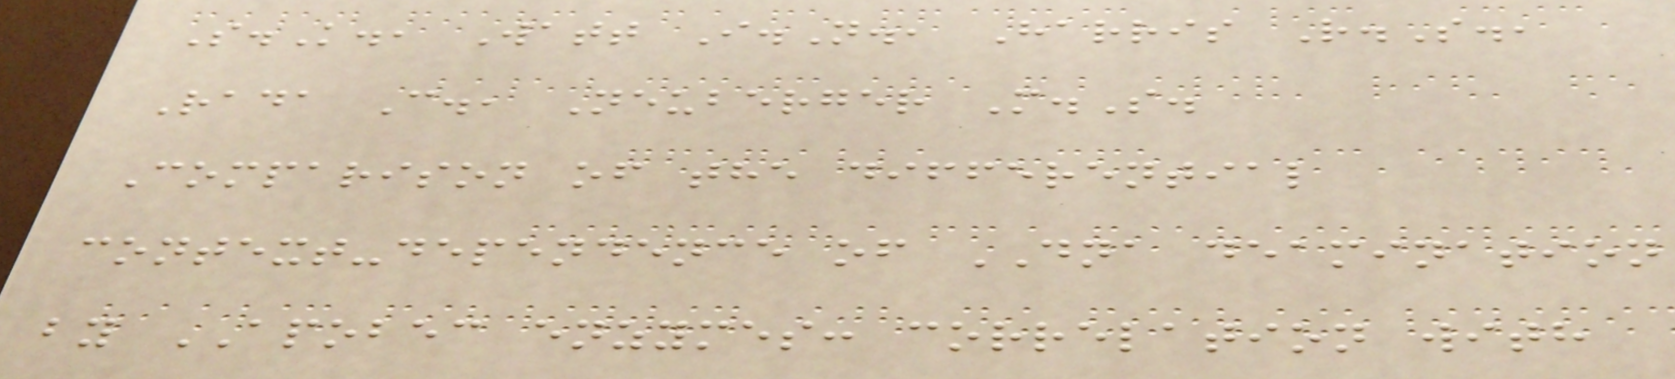S.K., Watt I.N., Harris R.S.,
Rada C., Neuberger M.S.
Comparison of the differential
context-dependence of DNA deamination
by APOBEC enzymes: correlation with
